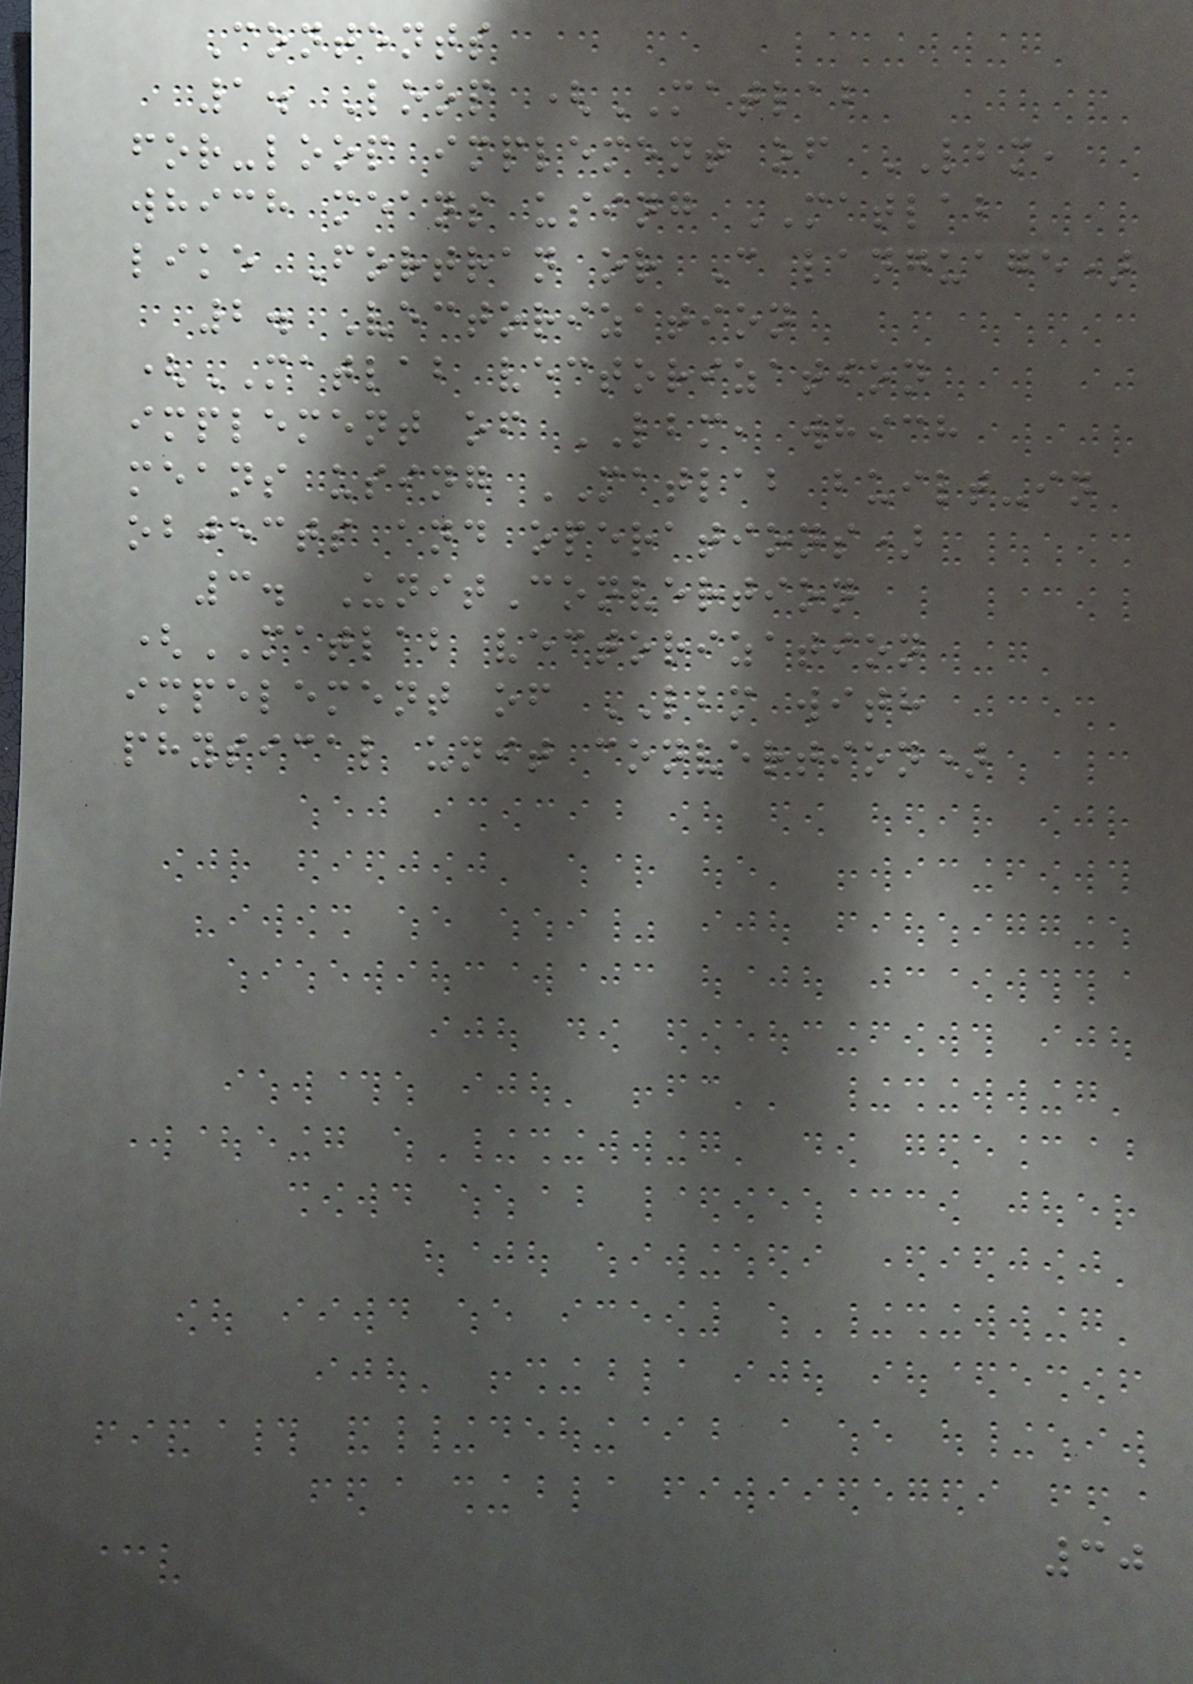Contents
1. Loop (MATLAB
for-loop implement of LBM,
which means using MATLAB
like Fortran or C language)
2. Vectorization
(MATLAB vectorization
implement of LBM, which
means using MATLAB built-in
objects and operations)
3. UnitConvertion
(MATLAB vectorization
impelement of LBM with
physical unit convertion)
30
